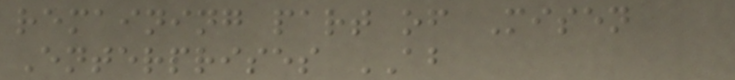remaining part of Misen
Enterprises AB
